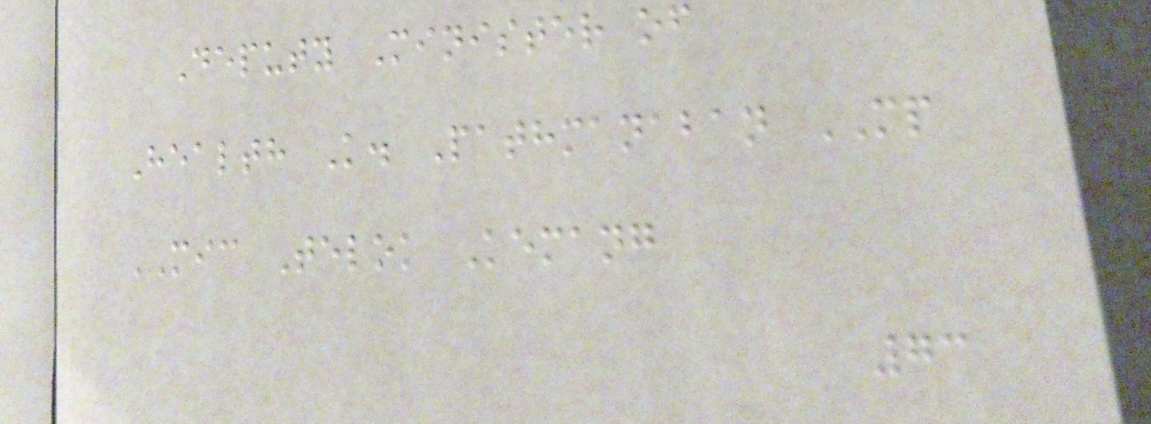Deputy Minister of
Health K. Pathmanaban MP
MIC Telok Kemang
73
